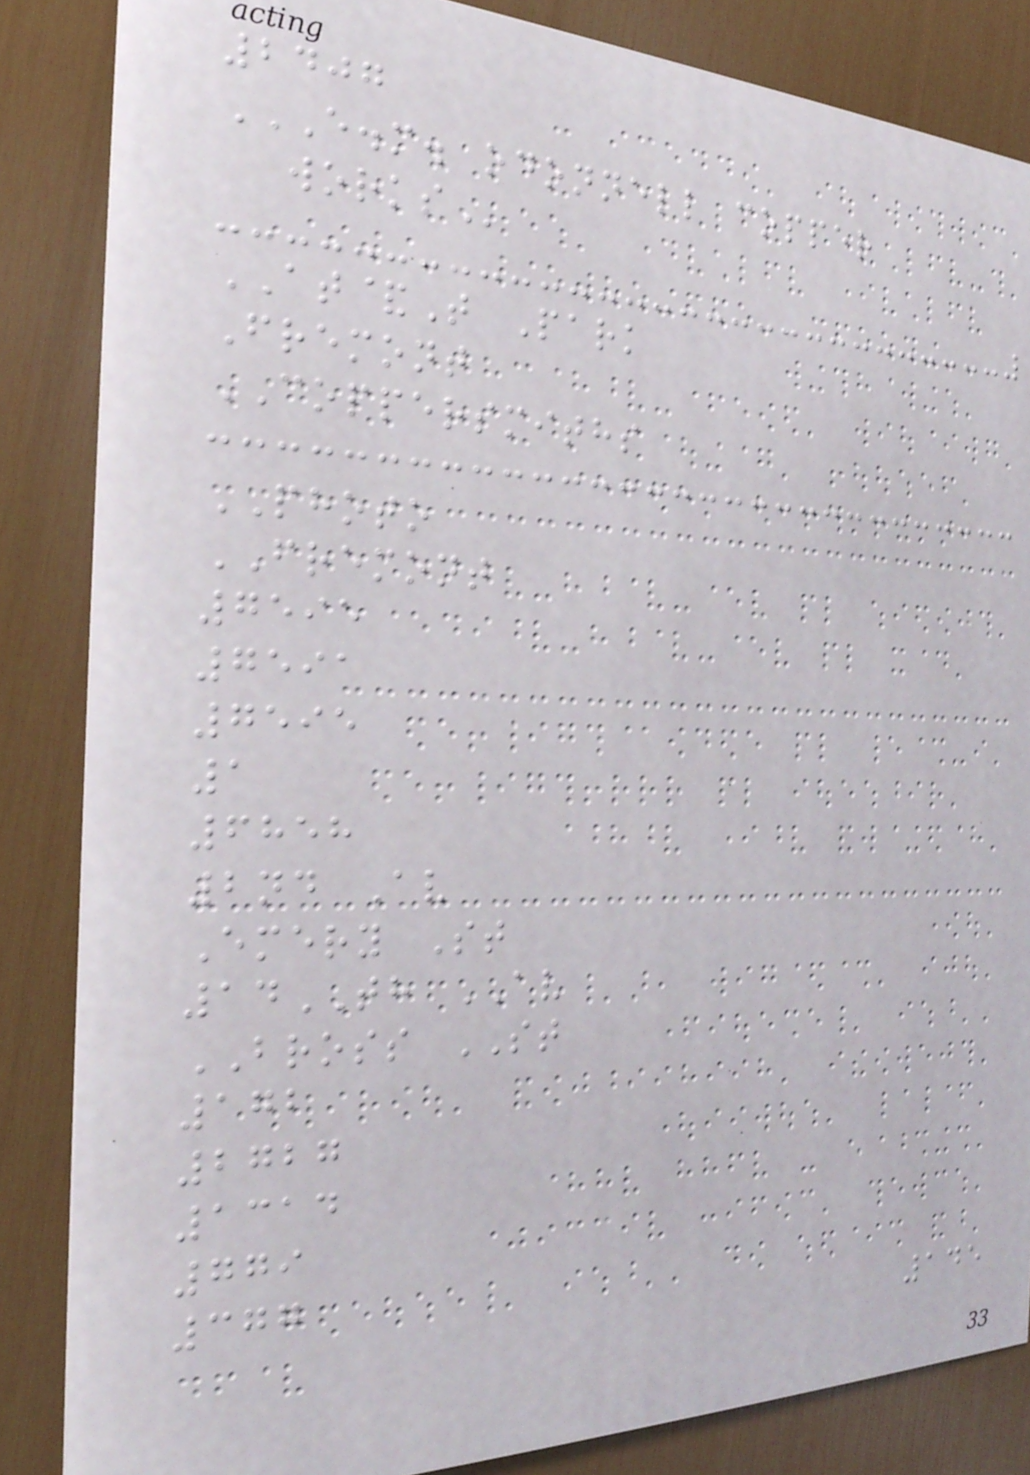2407
E.M. ODONNELL COPPER
WORKS
AT&T Park
Fremont
COPPERSMITHS
PHOTO
FREMONT
7595
7591
7595
1
6858
2nd Av
Emery St
14TH AV
BROSS ST
172
2727
1314
779
377
145
